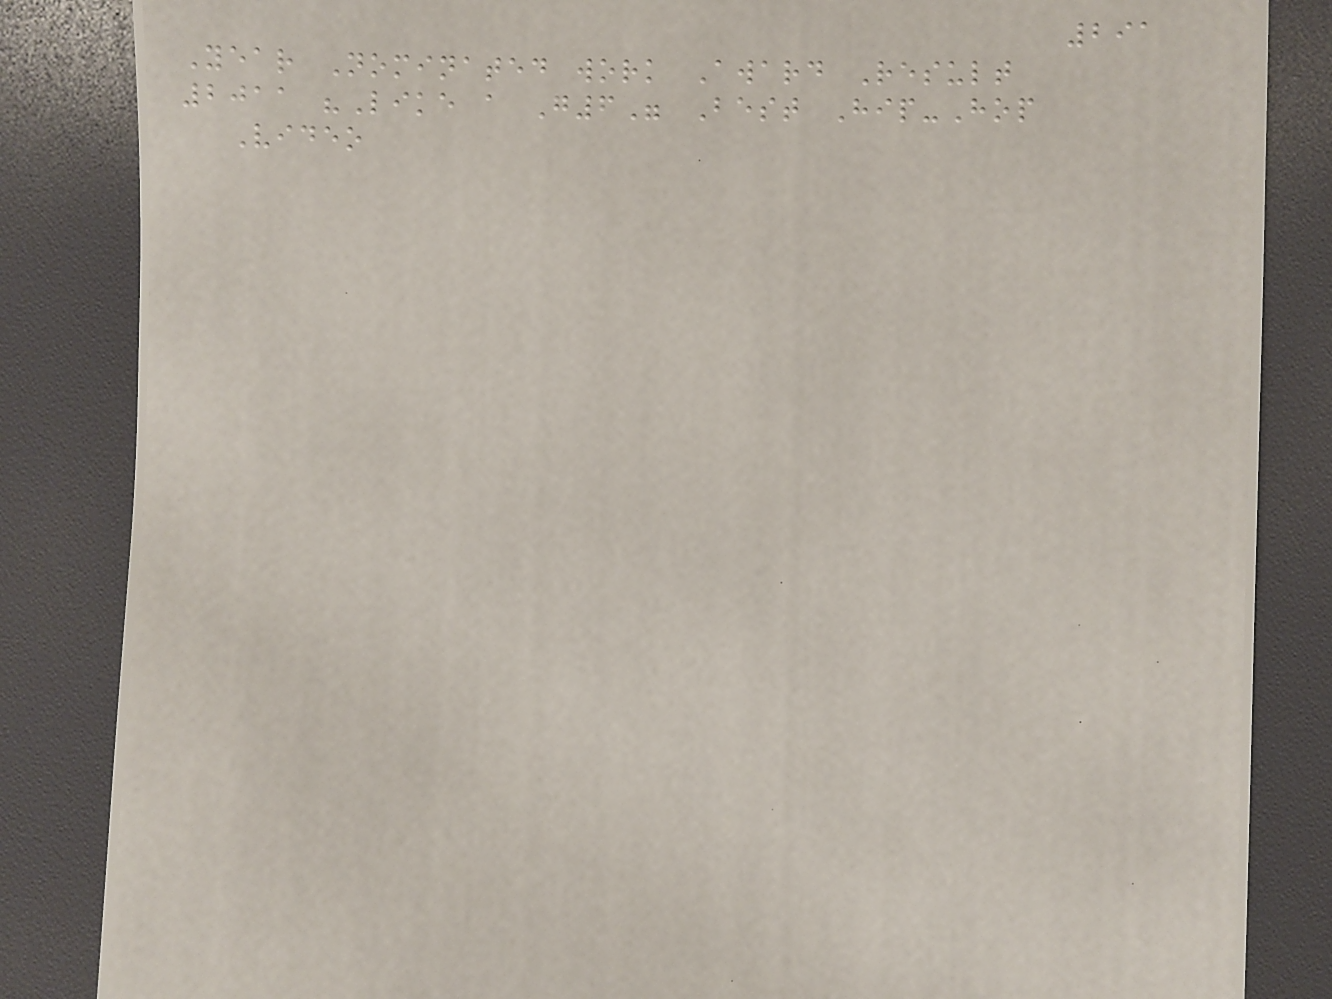291
Year Nominated work Award Result
2011 "Like a G6" Best Hip-Hop
Video
